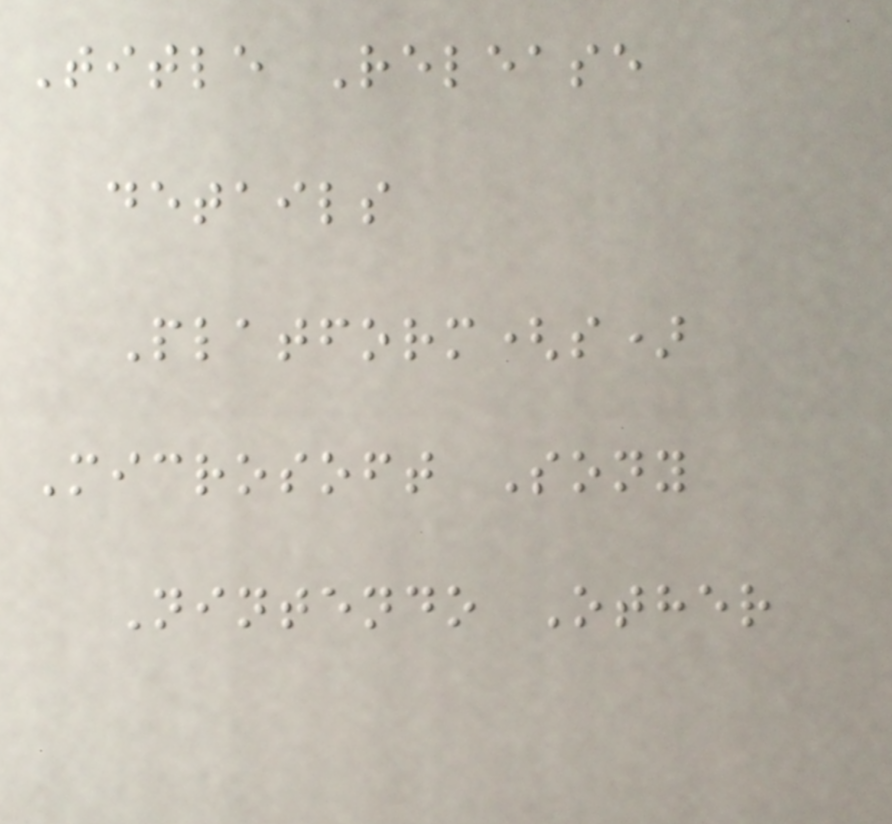Title Release
details
Platform(s)
Microsoft Sony
Nintendo Other
